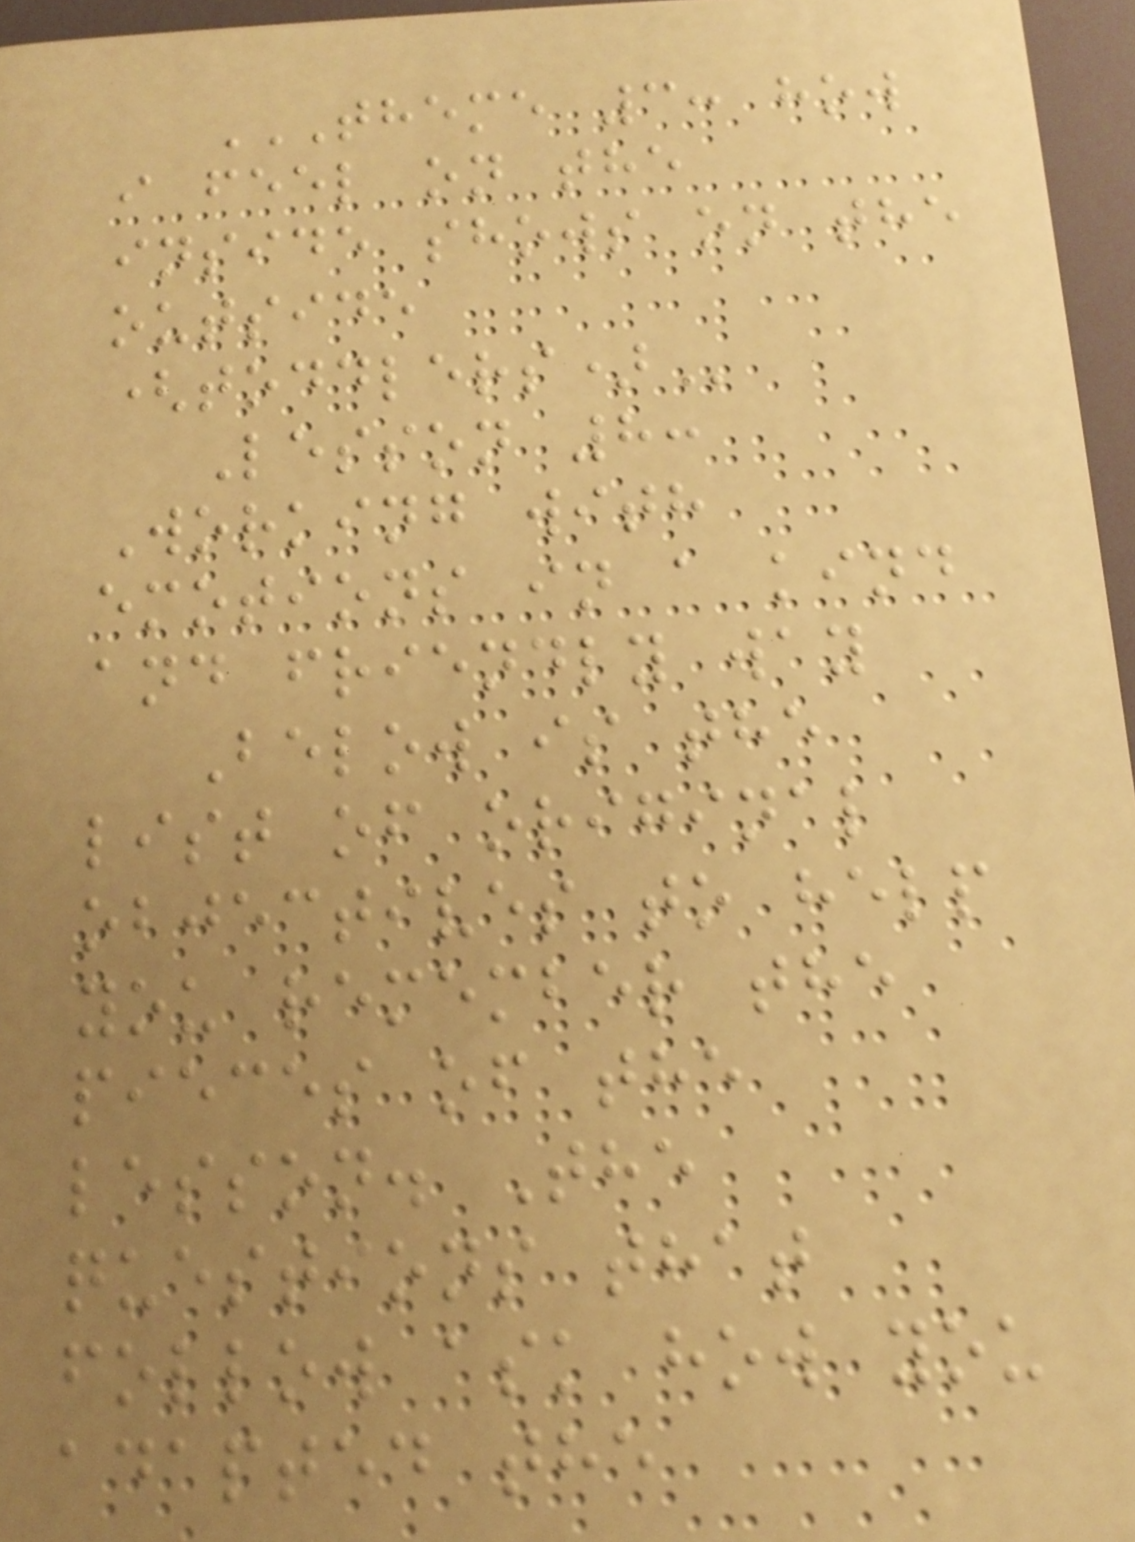THEME 3: HOW
I FEEL ON THE
INSIDE SHOWS ON THE
OUTSIDE
(TODDLERS)
Lesson 8:
Working with
emotions in a kind
and friendly way
Below is the
list of original
objectives to help
you remember the
pieces of the
lesson. The
questions that
follow ask how you
adapted the
